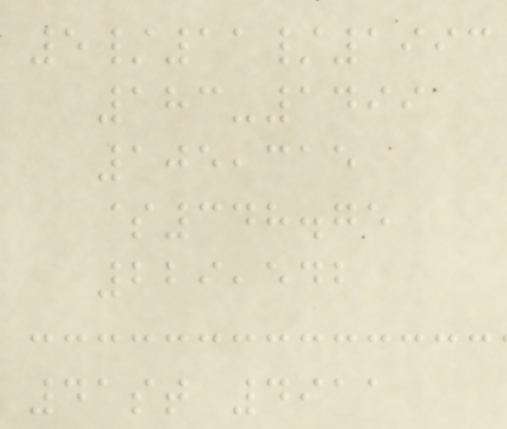5/11/1993
183-1499
105,315
$348.75
229,542
41st 4911
